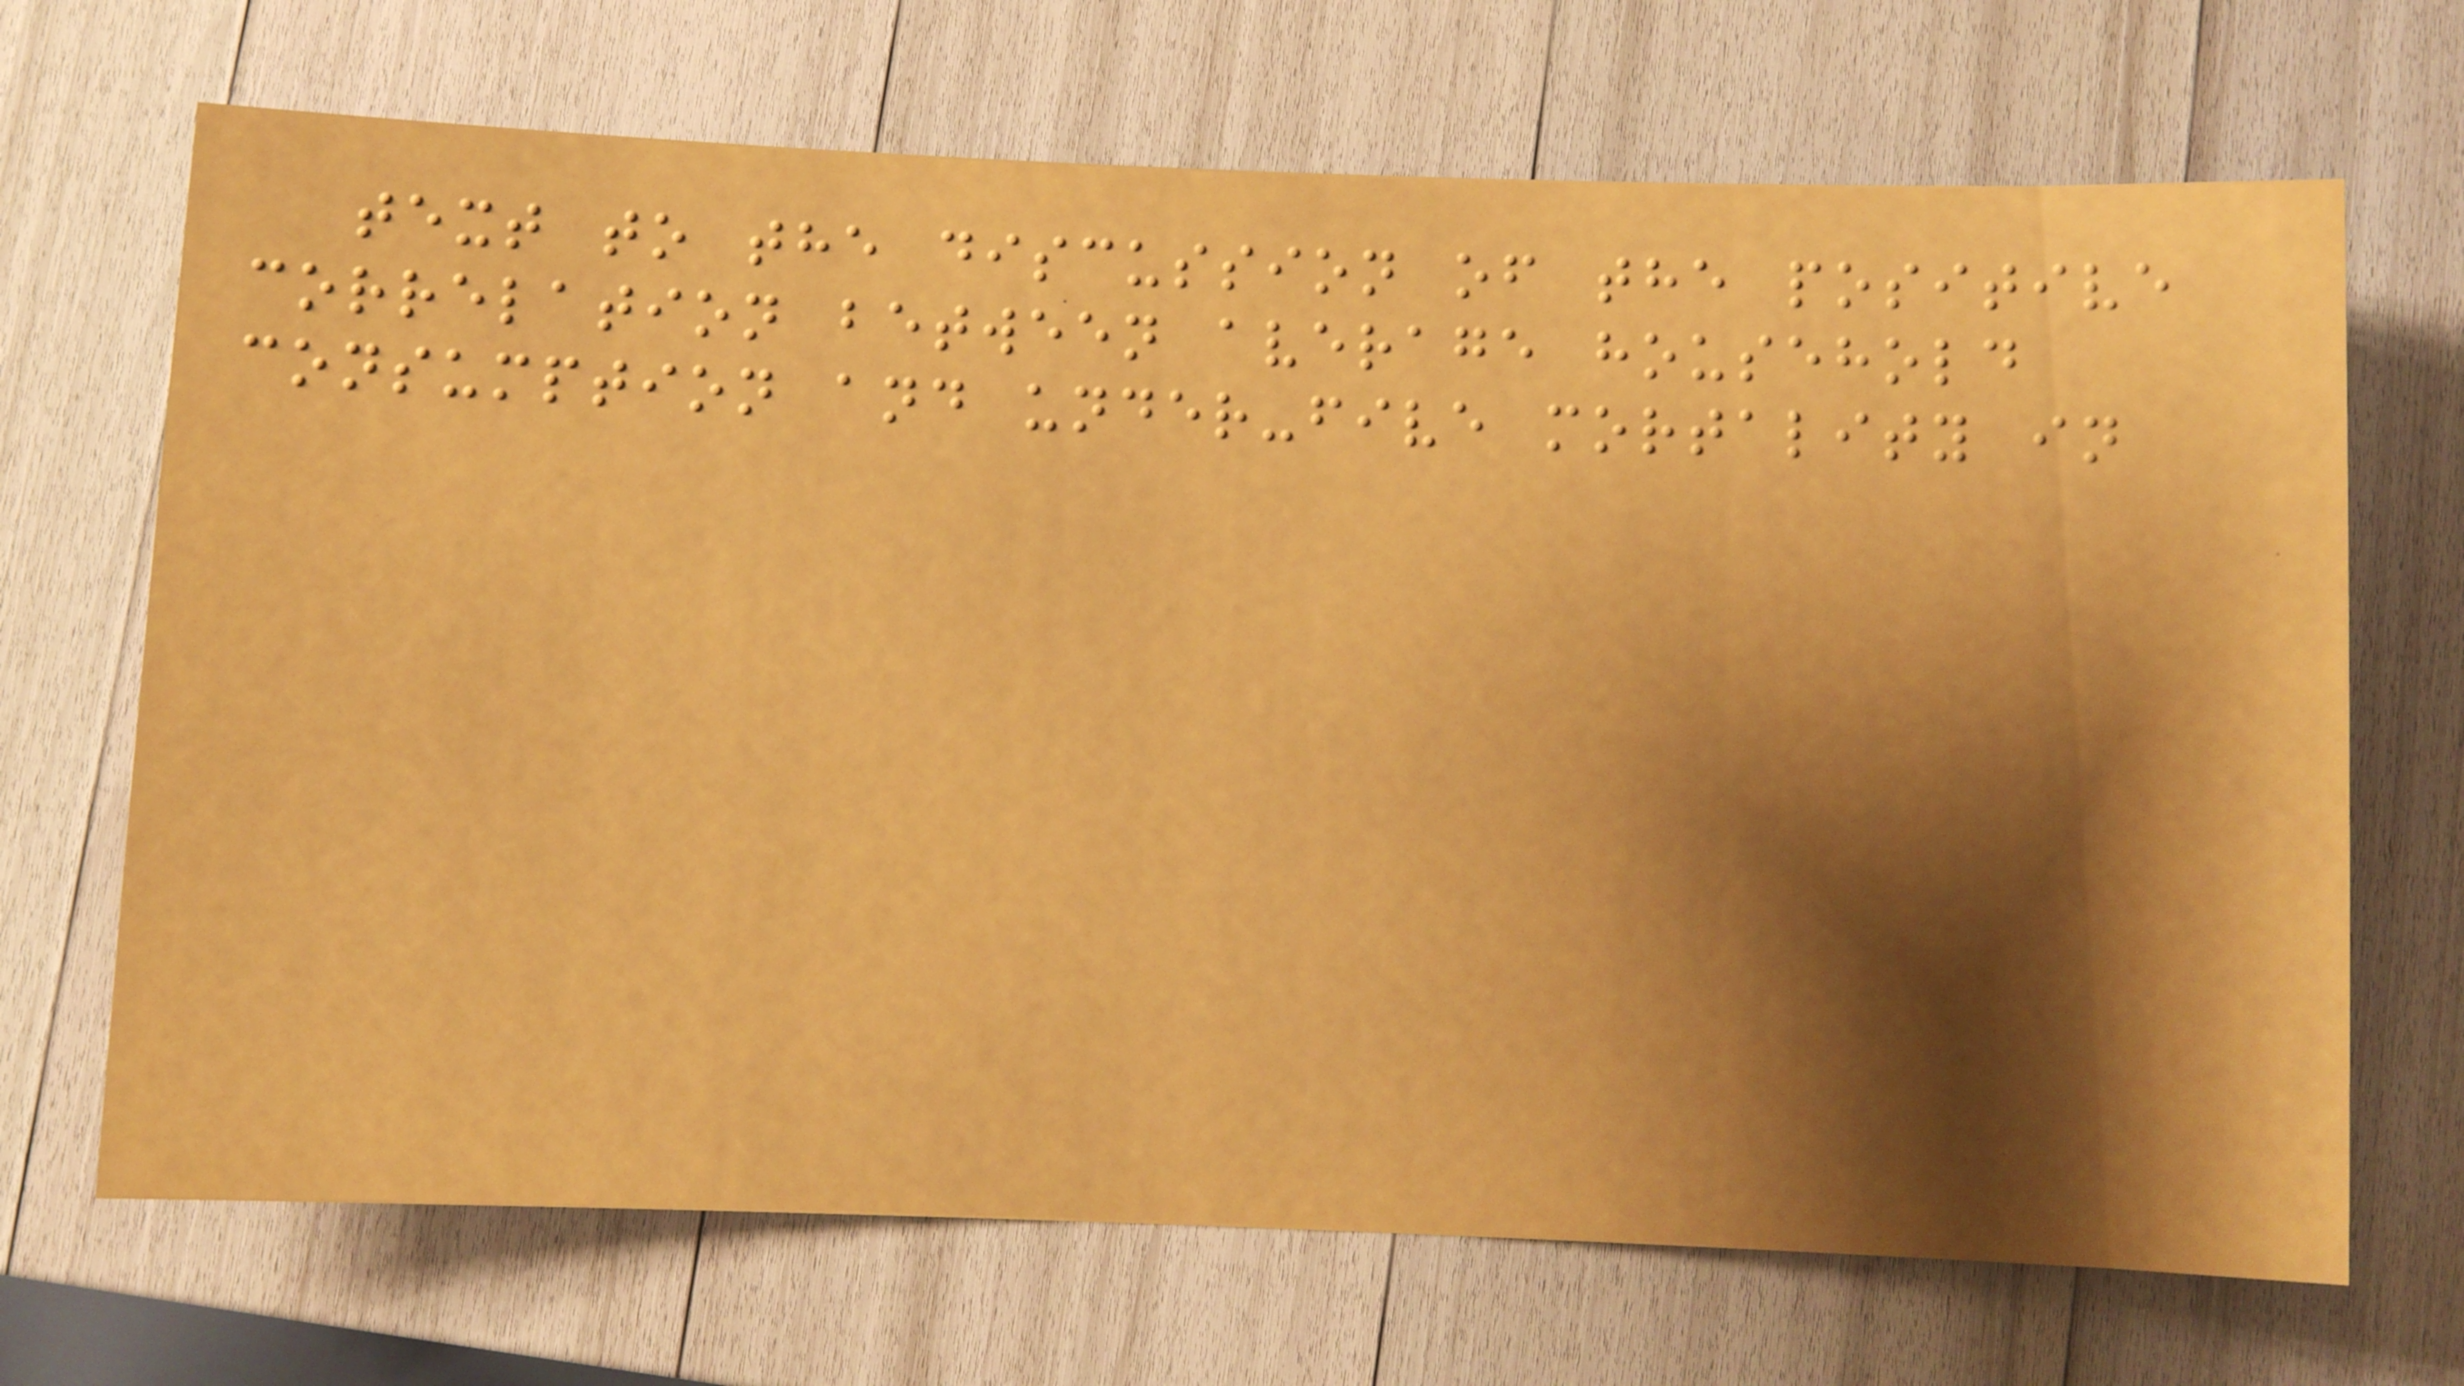text to the discussion of the positive
correlation between average household
consumption and under-five mortality in
